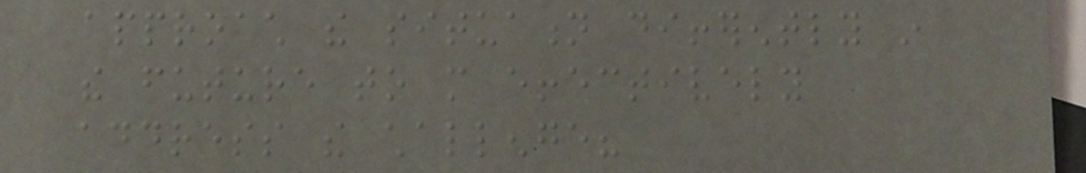approach the situation differently in
the future to more effectively
address the challenge?
